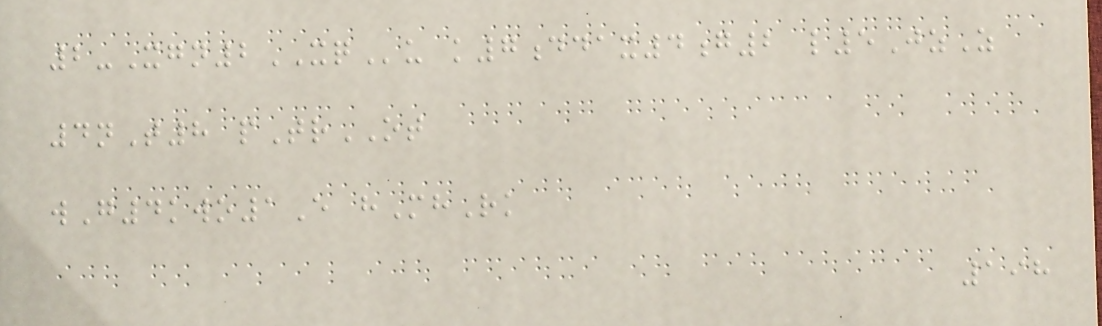2-Xgn2XQu k7ddax4g2 l5JzZ
4nT8 pTrOT
wG4kwo1E hMhRk
198
